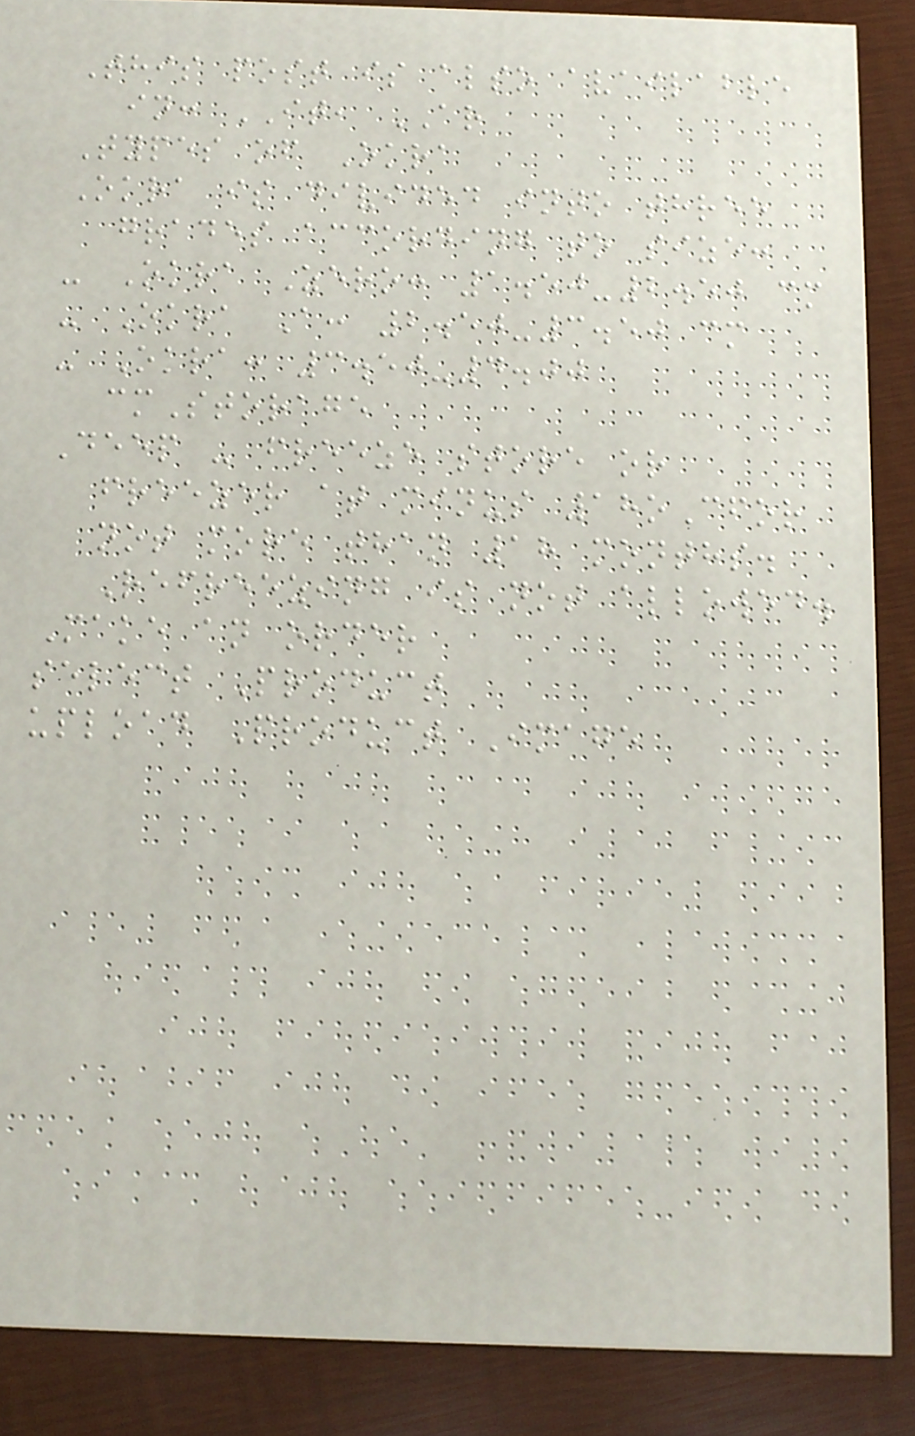This post is also available
in: IT, AR
Types of Okra
Okra is divided into three
grades according to size:
- Okra Zero: 1.50-2.50 cm
- Okra A: 2.50-3.50 cm
- Okra: 3.50-4.00
cmStorage
Deep - freeze store or
freezer at minus 18oCfor
not more than 18 months.
Refreezing is not allowed.
Make an order
select Product
upload Product Image
